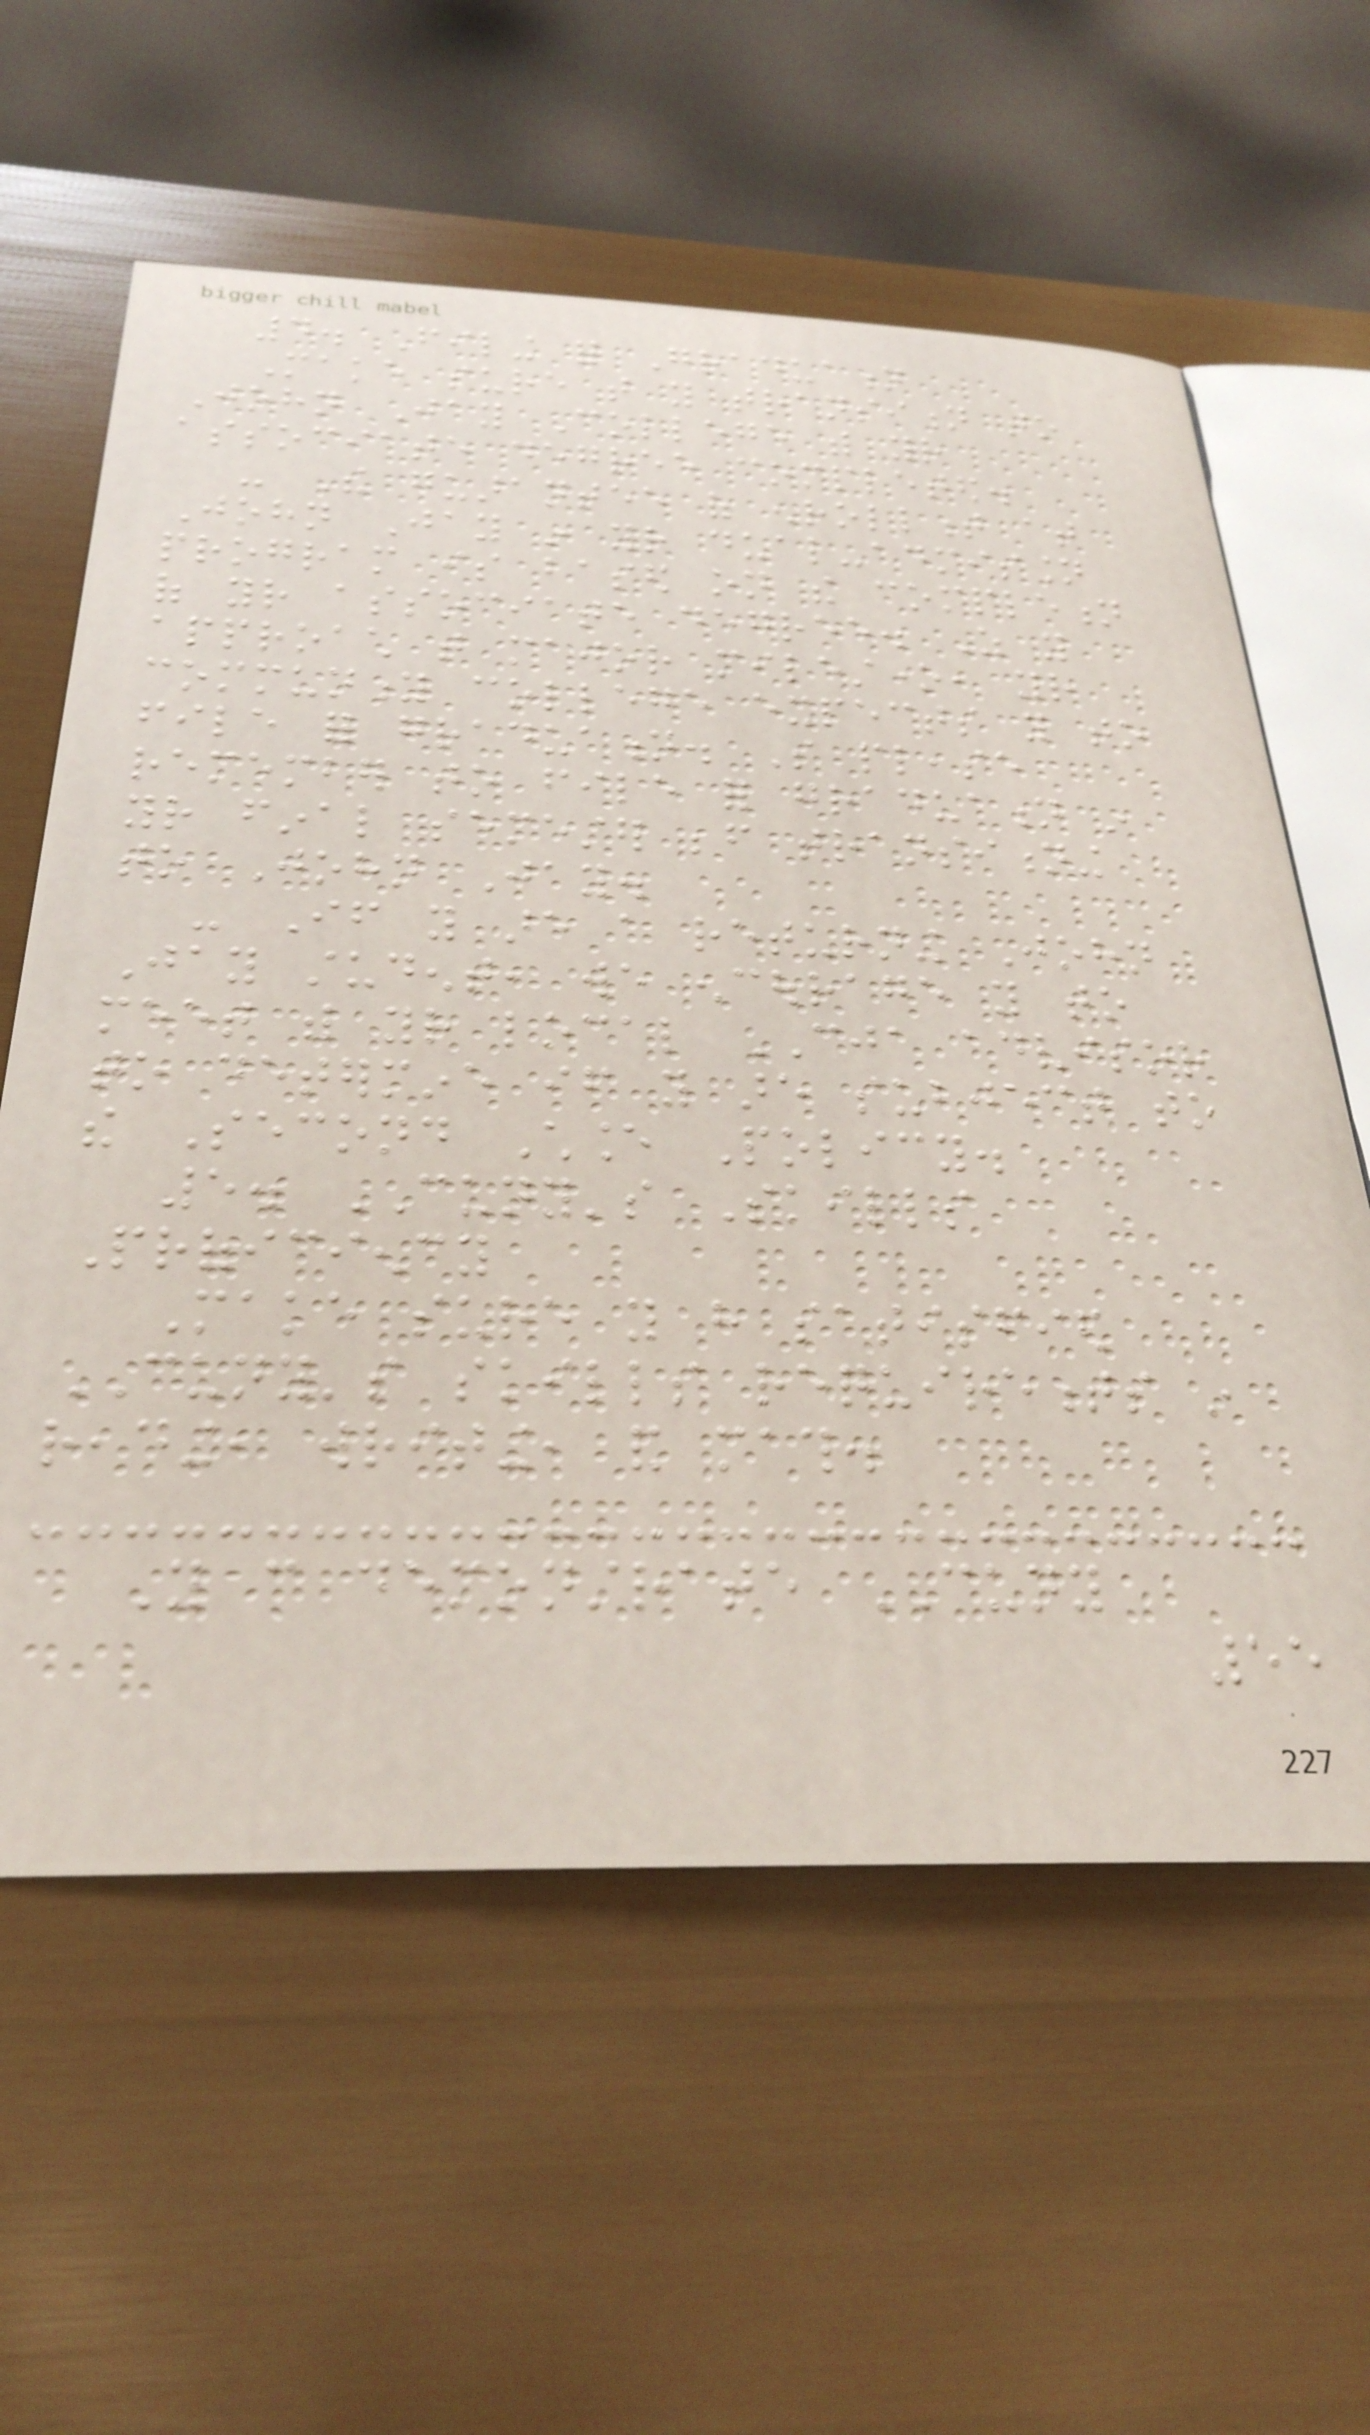4. Filing for Graduation
Make sure that you transition to
John Jay College with your
associate degree completed.
- The guarantee of enrollment at
John Jay in your dual-admission
program is based on the completion
of your associate degree. As you
approach that major milestone, your
community college expects you to
file for graduation. So please
remember to file for graduation in
your final semester before transitioning
to John Jay.
- If you are a returning John
Jay student, we encourage you to
meet with your local CJA advisor
to determine if you are subject to
the Second Chance Policy.
5. CUNY's Skills
Proficiency
Make sure you have satisfied
CUNY's skills requirements in
reading, writing, and math.
You can demonstrate CUNY
55
